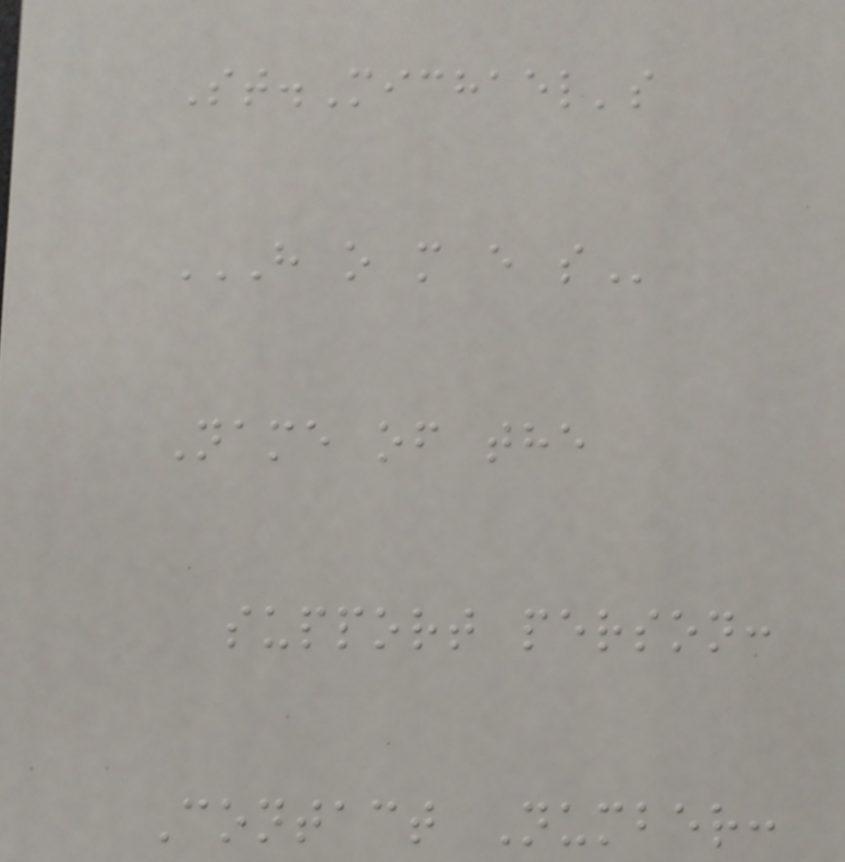St.Michael's
H O M E S
Name of the
support person:
Contact Number:
